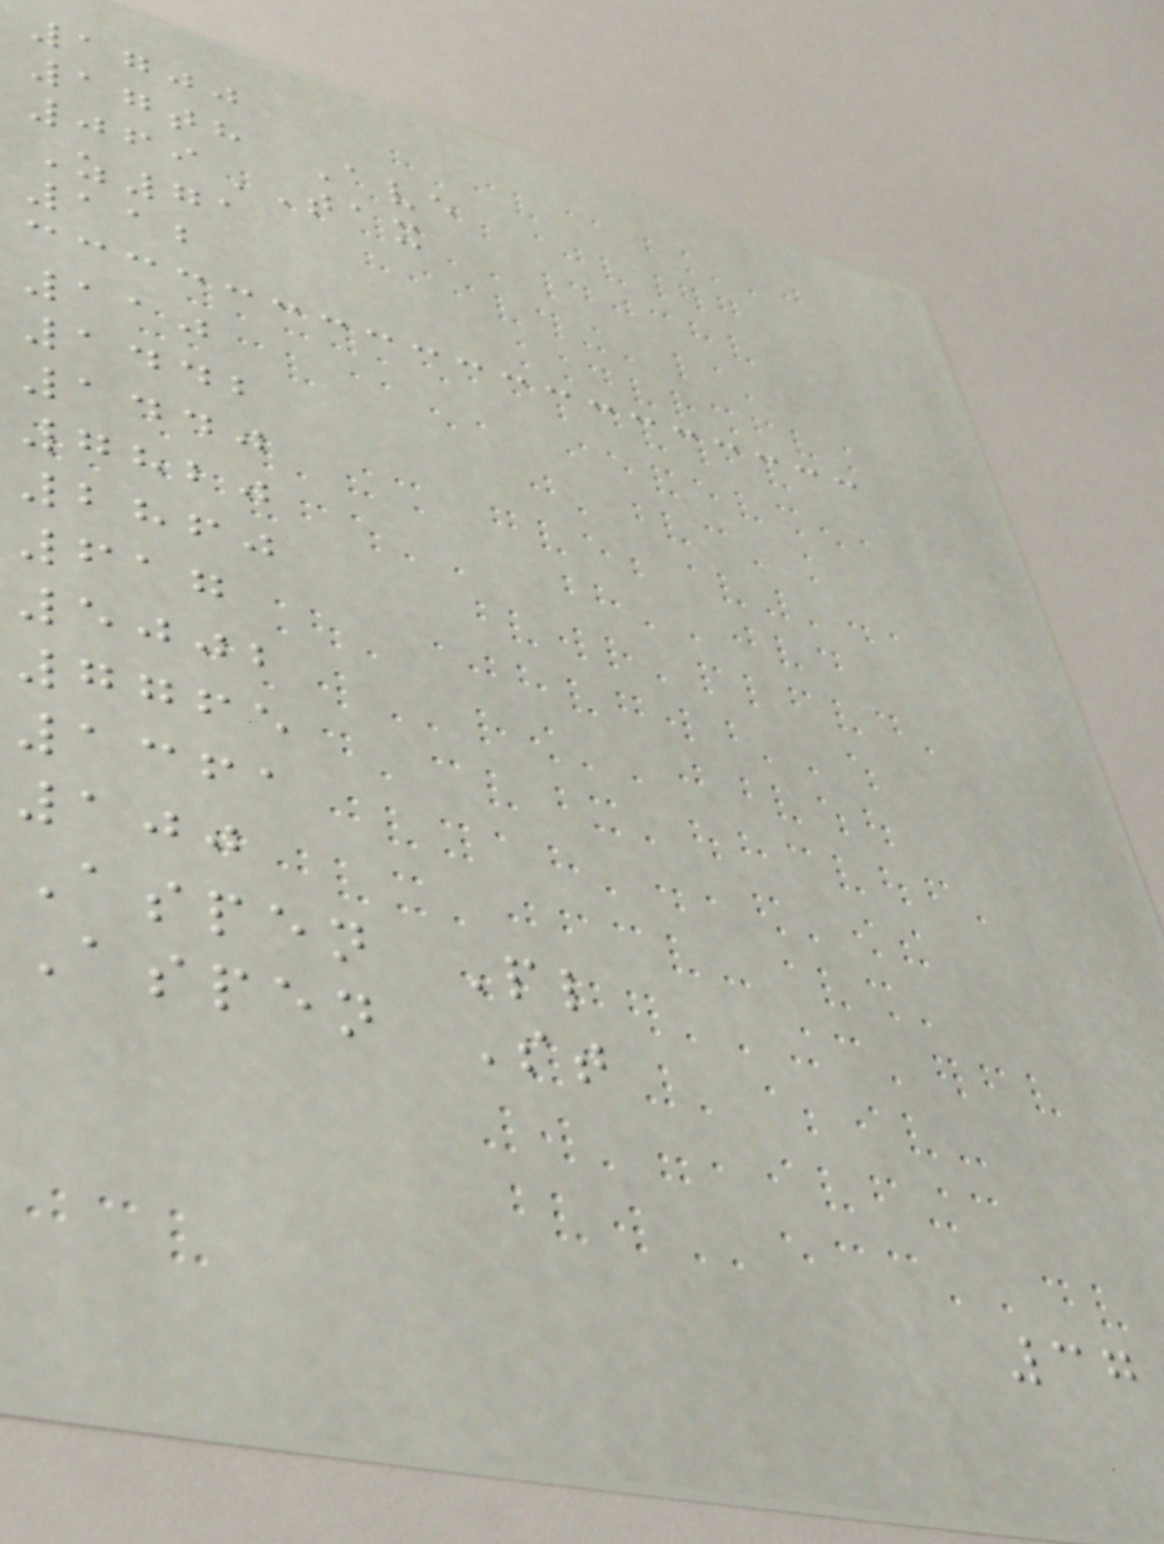1700
17th Ave
069TAX
Z71
112
110
1442
1440
7820
2860
617
5002
7765
1361
100
Aspen Pl
Aspen St
37
